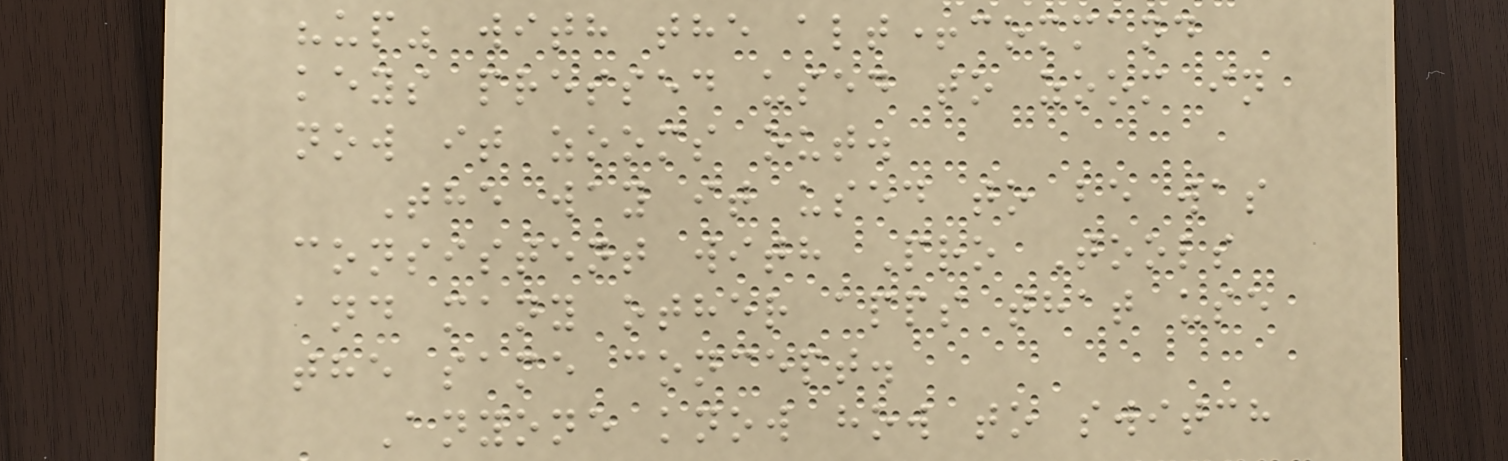"up" with the alt+command
keys pressed used to zoom in
now it zooms out.
The way it used to be was
consistent with Pro Tools
and many other apps that use
the same concept.
Anyone know how to switch
